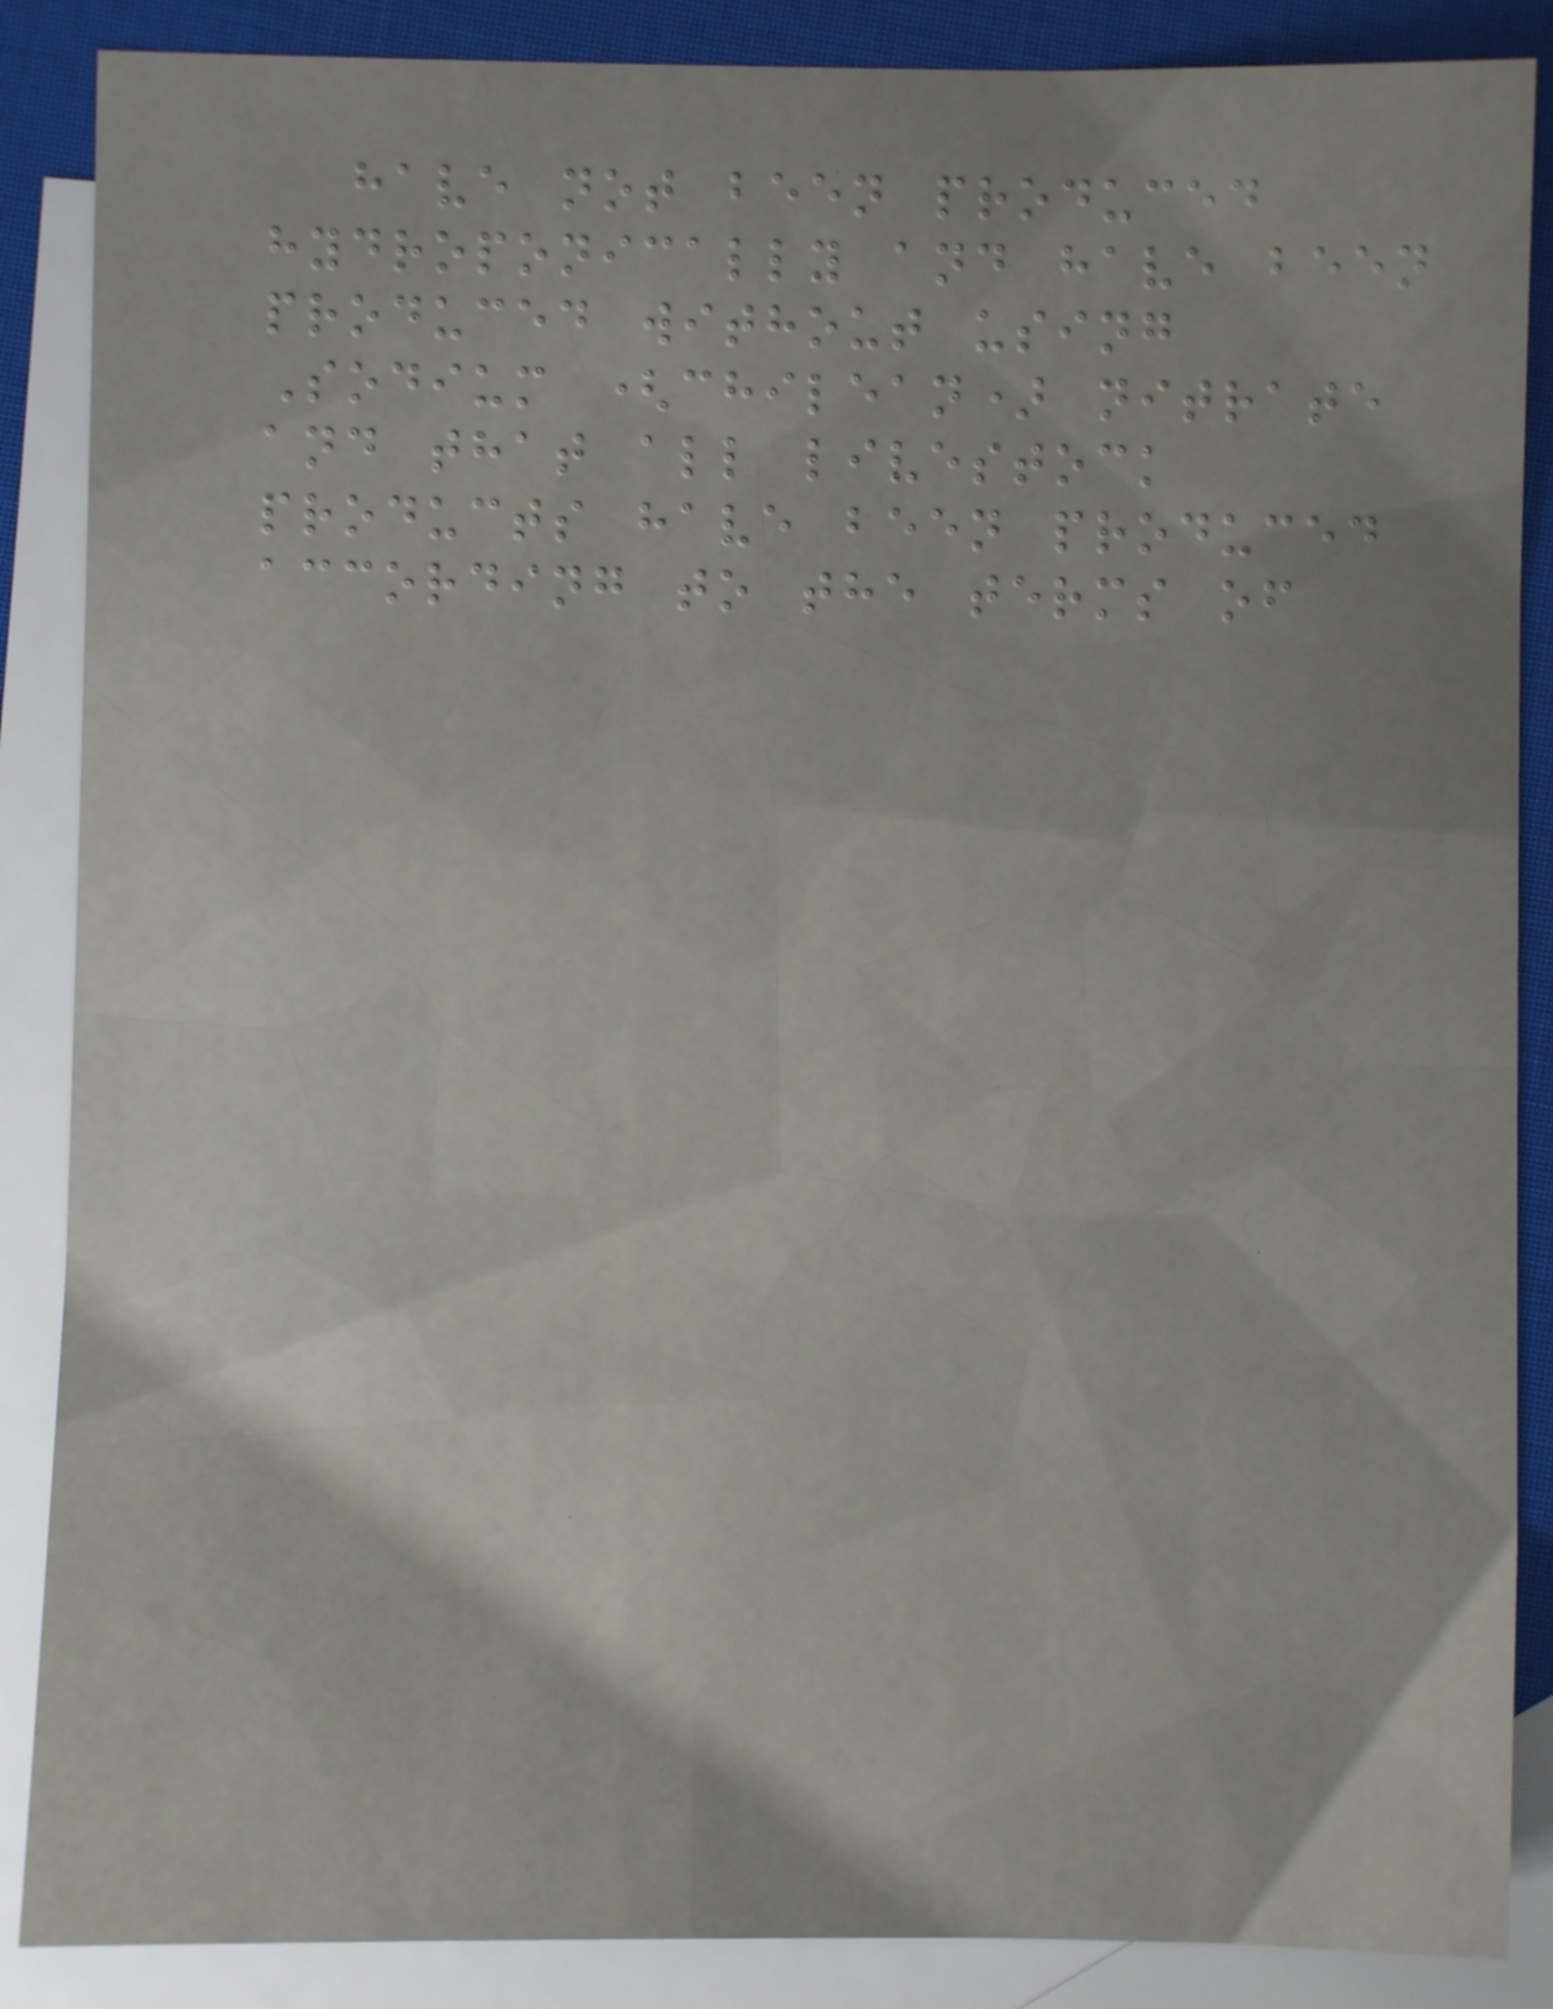have not been produced
hydroponically and have been
produced without using
Sodium (chilean) nitrate
and that all livestock
products have been produced
according to the terms of
